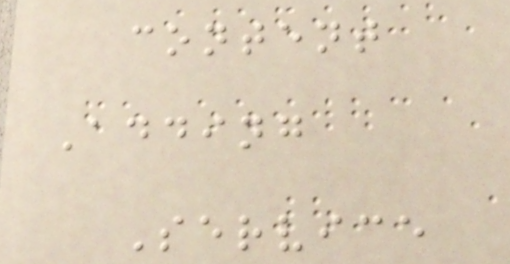content
Adding
Service
